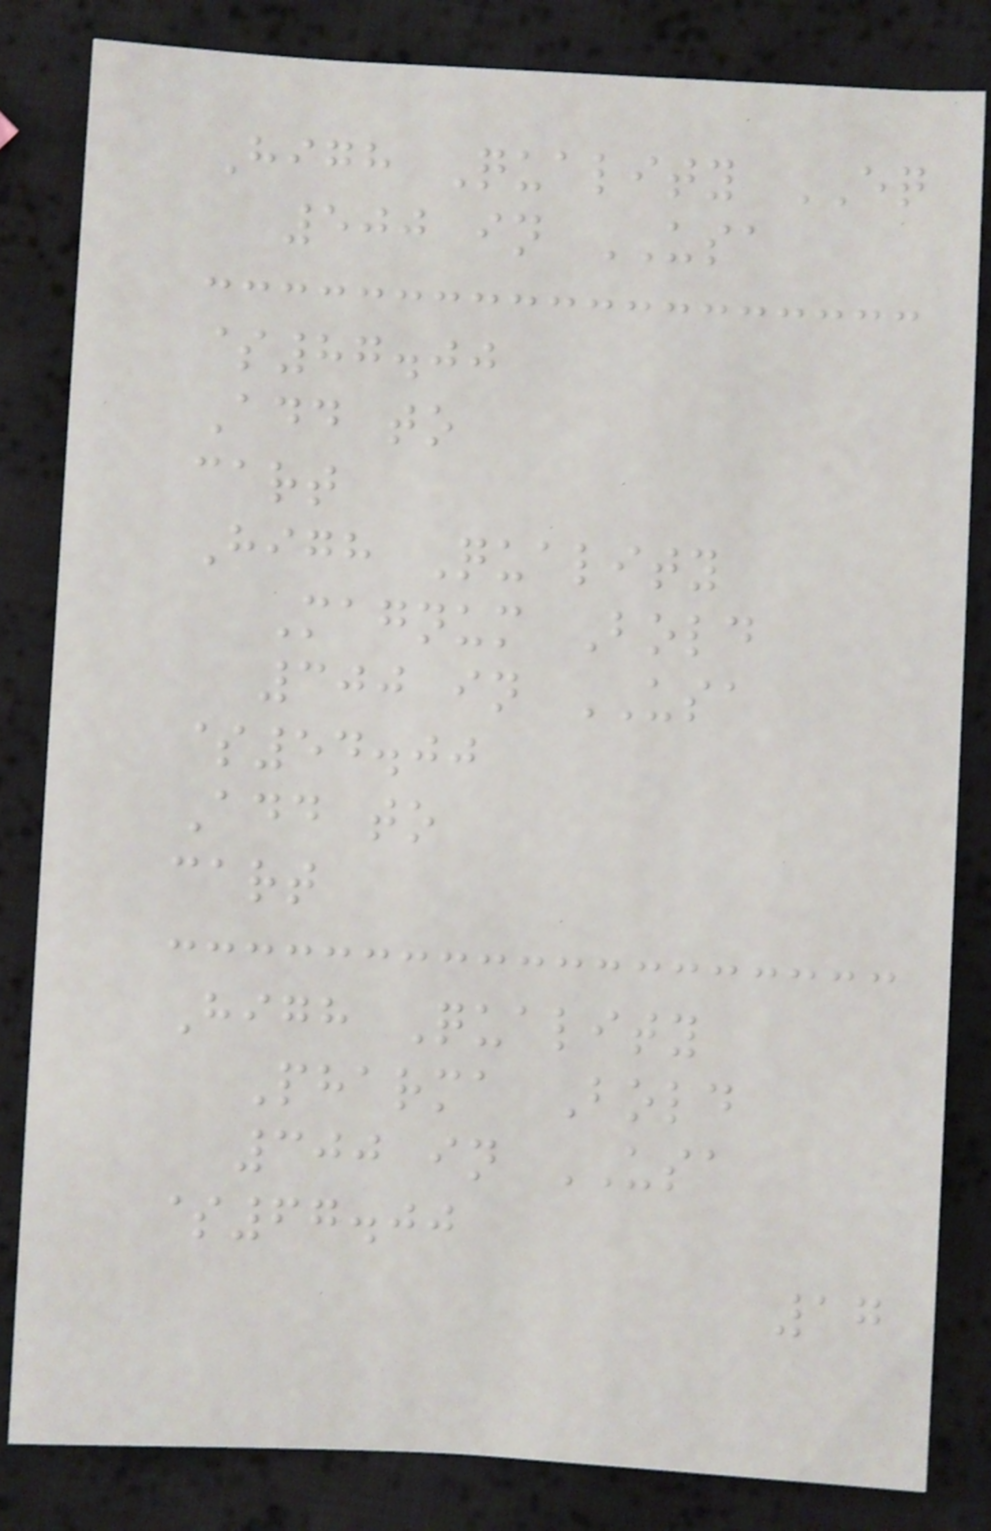High Quality EQ
500 in USA
$87.00
Add to
cart
High Quality
Magnum Bold
300 in USA
$54.00
Add to
cart
High Quality
Pharma Bold
300 in USA
$67.00
17
